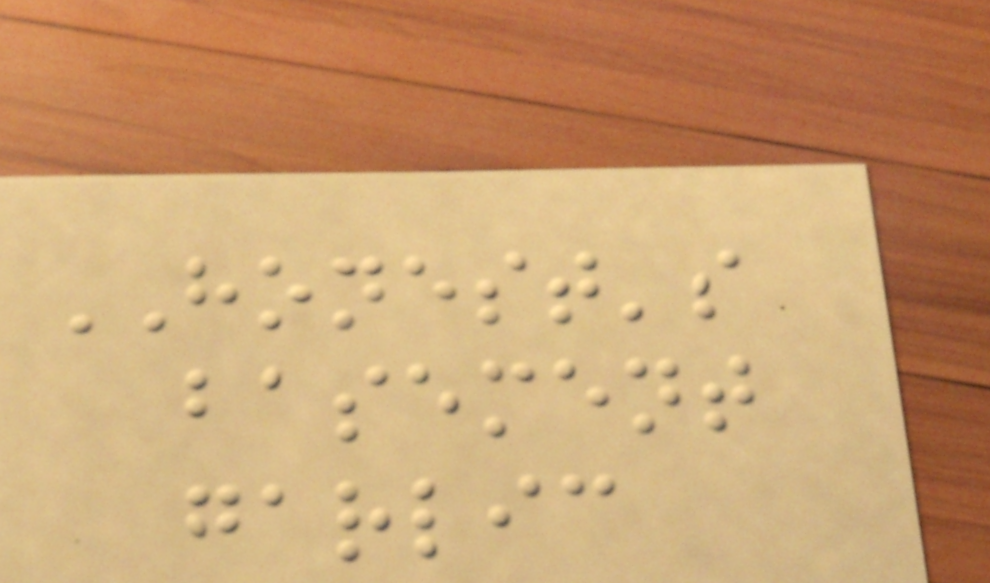HONEST's
basement
garlic
